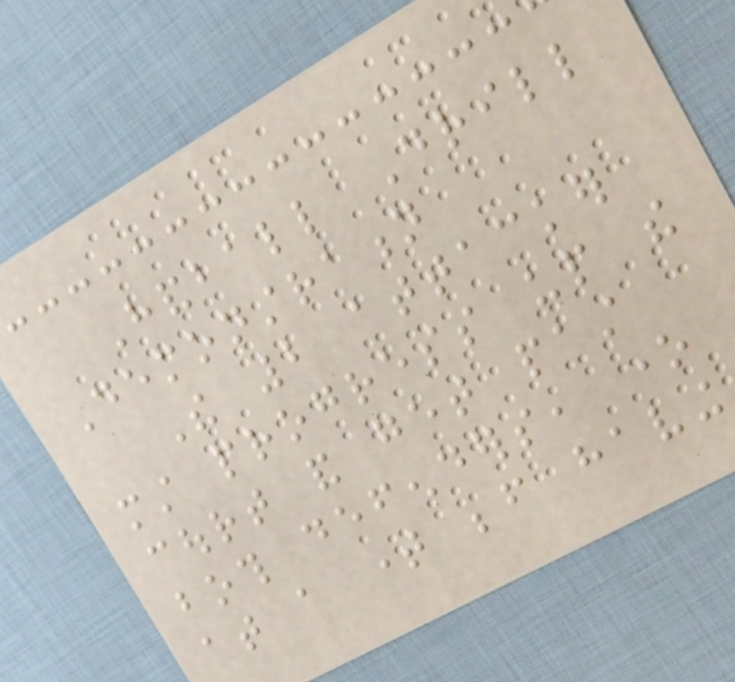Handball Drill
Demonstration
The 2 attacker
must progress up the
court and get past
both defenders, one
at a time before having
